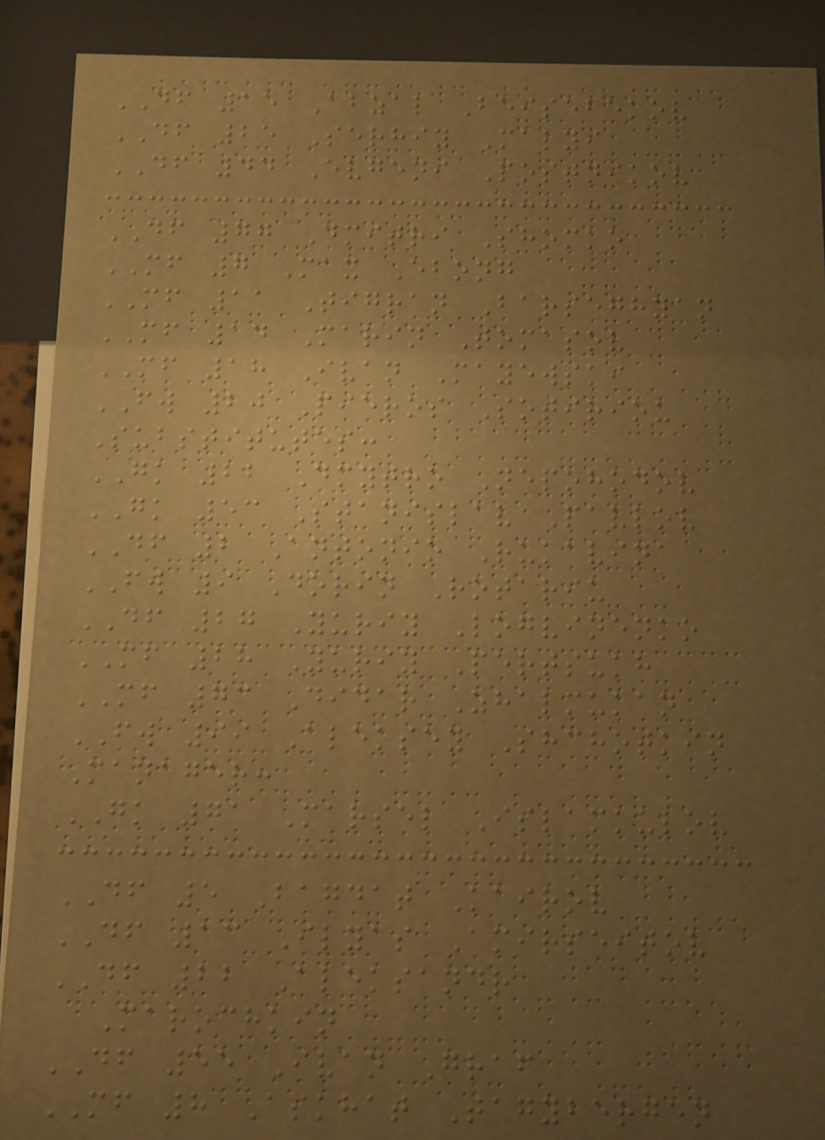DF 15 Abzal Beisebekov
DF 25 Serhiy Malyi
DF 44 Evgeni Postnikov
DF 77 Dmitri Shomko
MF 7 Max Ebong
MF 11 Tigran Barseghyan
MF 14 Marin Tomasov
MF 18 Ivan Mayewski
FW 20 Pieros Sotiriou
Substitutes:
GK 22 Dmytro Nepohodov
GK 53 Stanislav Pavlov
DF 2 Antonio Rukavina
FW 9 Dorin Rotariu
DF 27 Yuriy Logvinenko
MF 28 Yuriy Pertsukh
MF 73 Didar Zhalmukan
FW 99 Aleksey Shchotkin
Manager:
GK 71 Marsel Islamkulov
DF 5 Bagdat Kairov
DF 13 Ilyas Amirseitov
DF 22 Aleksandr
Marochkin
DF 55 Ivan Graf
MF 8 Askhat Tagybergen
